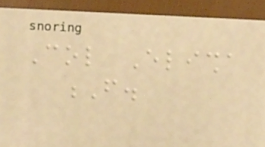Col Elisha
F.
